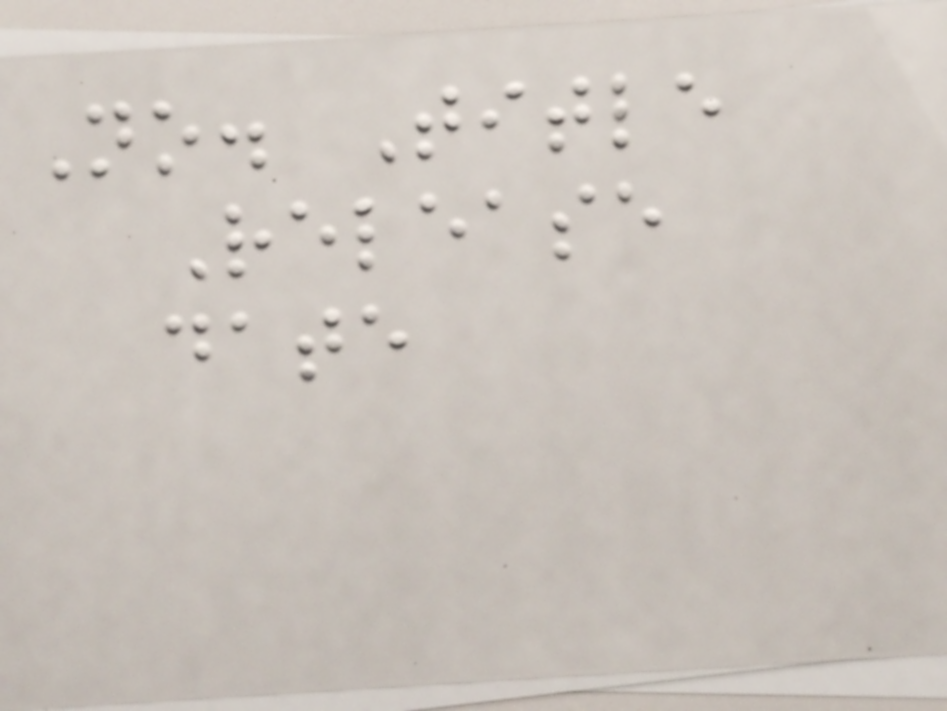No. Title
Release
date
